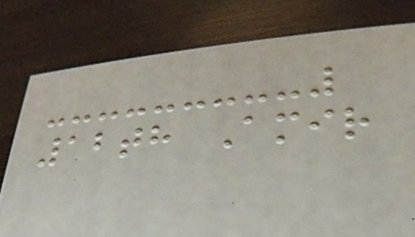12th Amir
